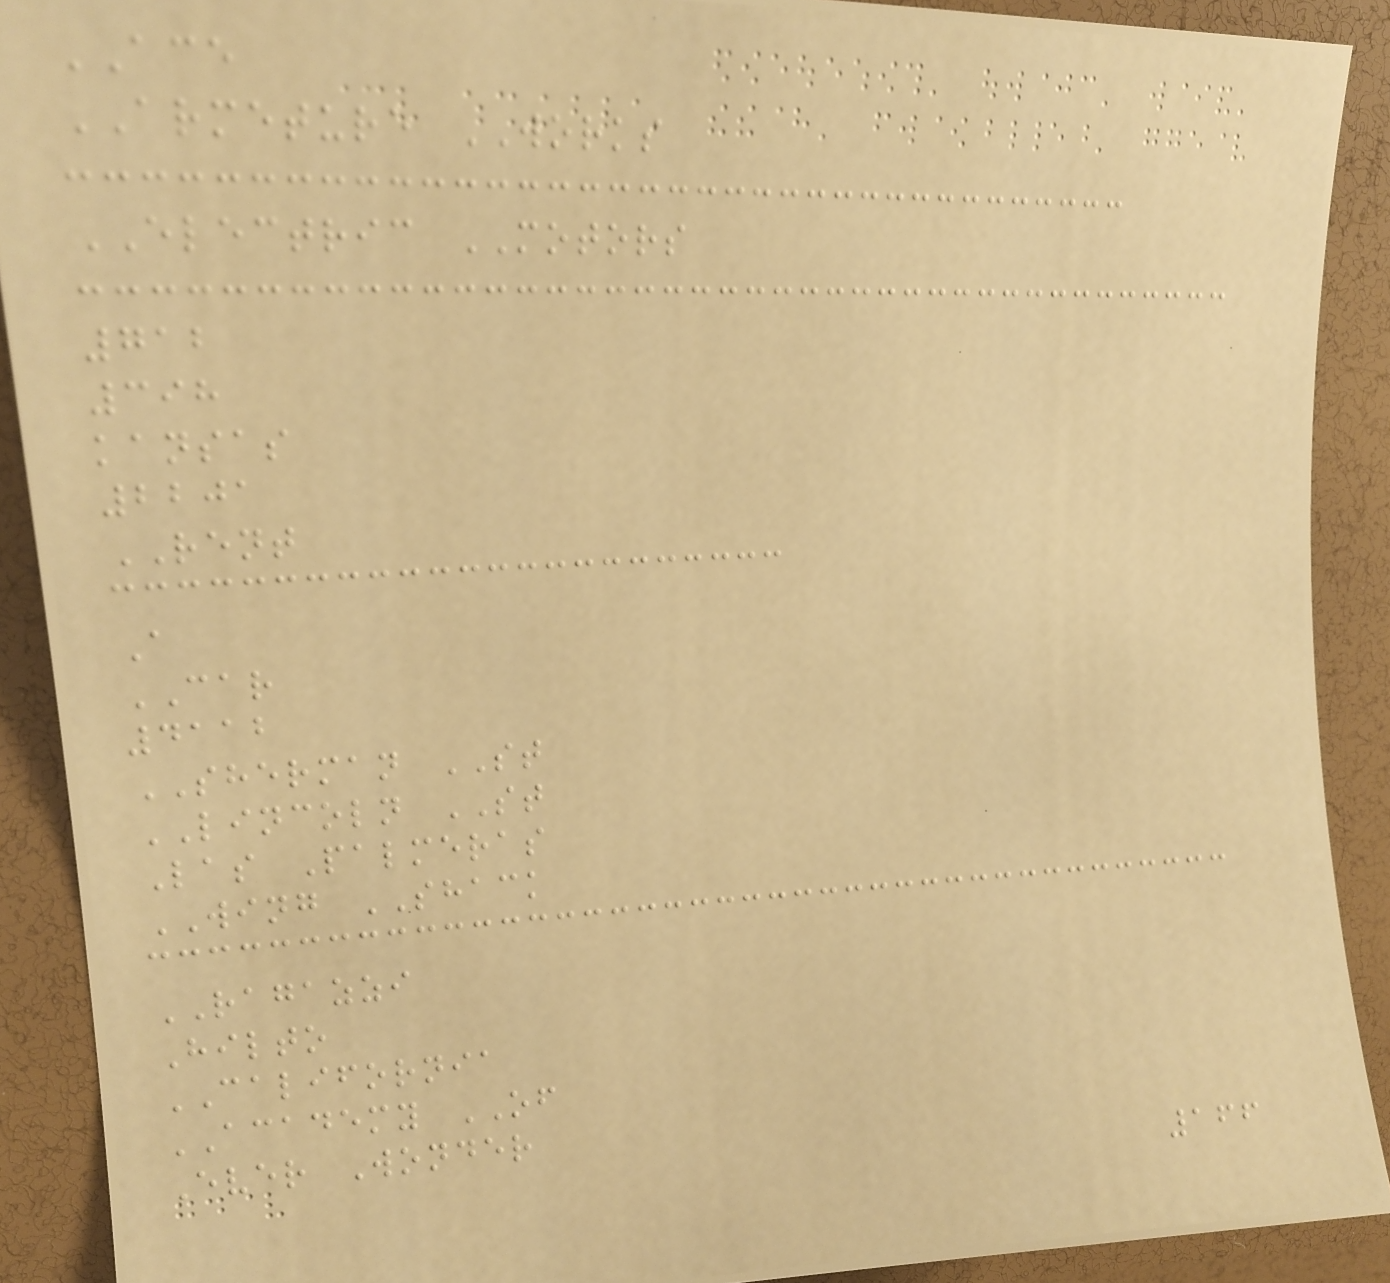ACE
ARMETURE WORKS
ELECTRIC MOTORS
712
398
kansas
2201
RENT
A
CAR
4112
SHERMAN ST
LINCOLN ST
Las Palmeras
WING SHACK
RAGAZZI
Hilto
CALIFORNIA
ACADEMY OF
Ever Wonder
166
